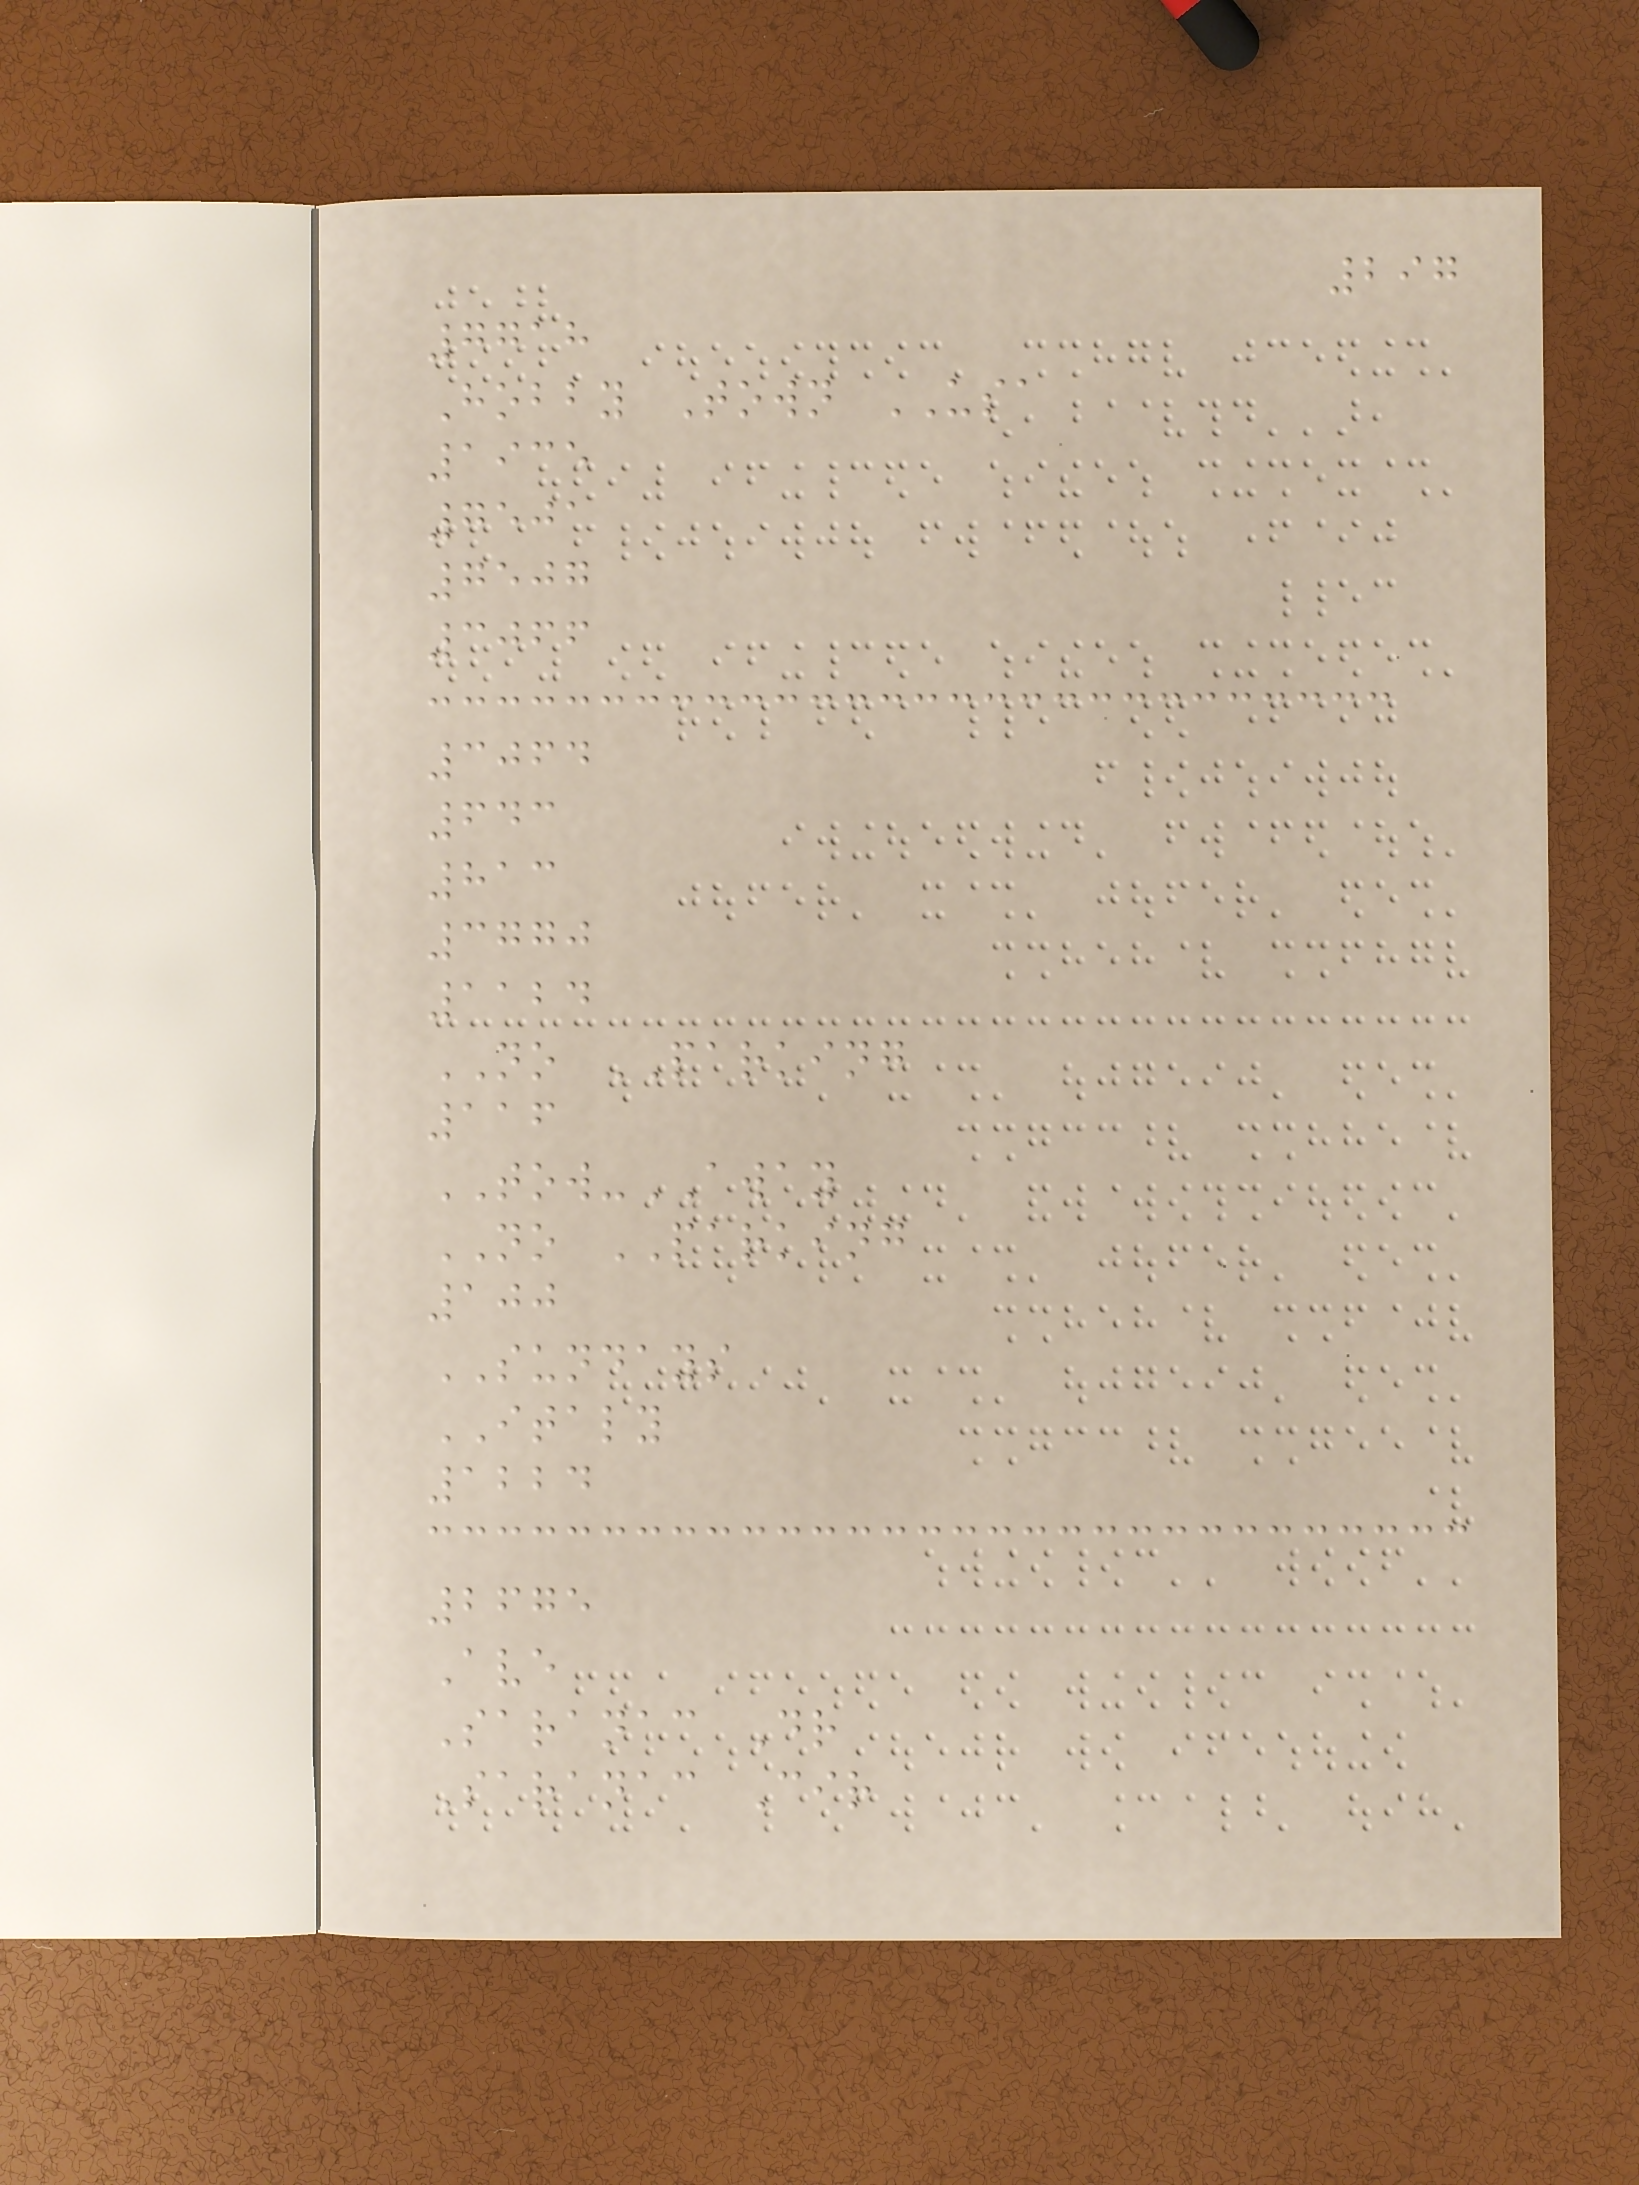297
7718
Hobby Town USA
1935
7501
7507
3066
3064
643
813
3770
1124
NO PARKING
116
TOW-AWAY
NO PARKING
100
SUNDAYS
ITALY
1224
2675
Ave
Saranac Dr
Saranac Cir
